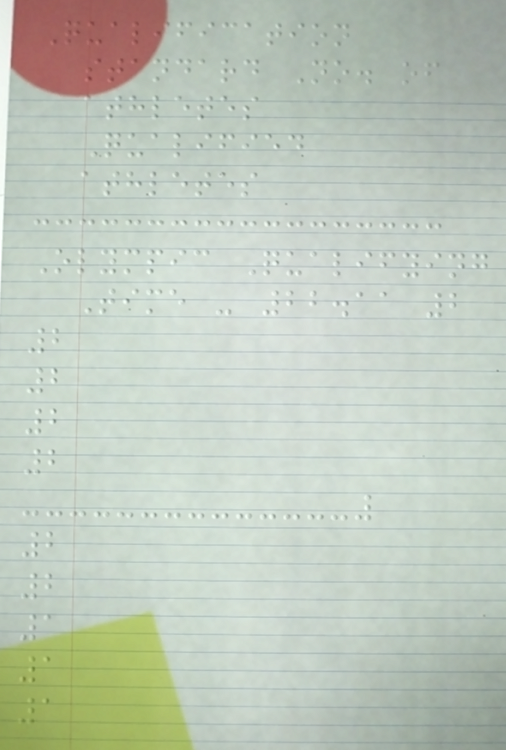Qualification
standard No. of
athletes
Qualified
athletes
Olympic Qualifying
Time - 22.11 2
2
2
2
2
2
2
1
1
1
